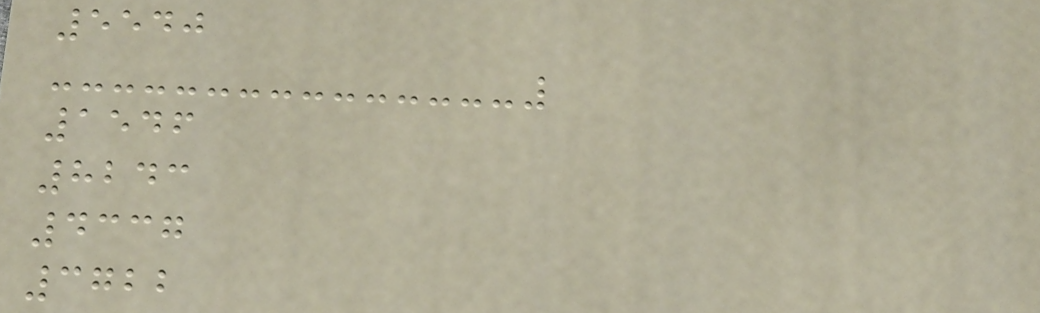5540
1546
8243
4337
3722
